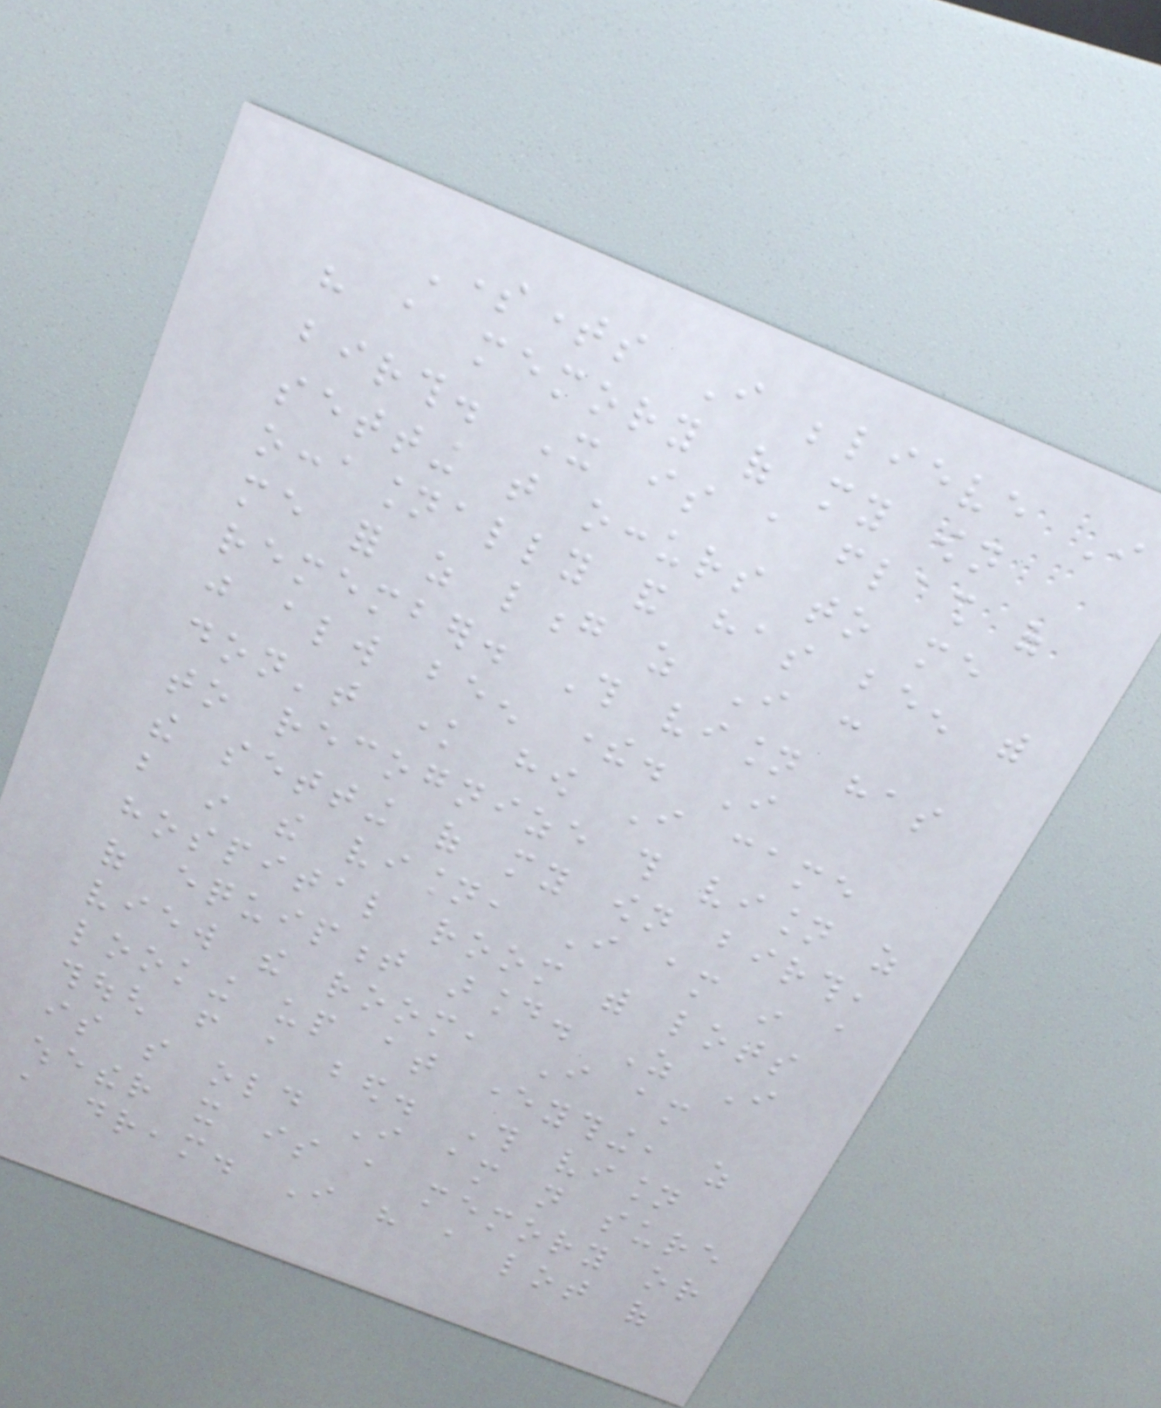Sometimes I believe I
have a memory of my own
birth. It is a flash of
setting that occurs to me
occasionally and has been with
me for as long as I can
remember. This vision has
just always been there. I
don't know how I came
to recognize this vision as
the setting of my own birth,
but in the vision, I am in a
hospital room with lots
of equipment around. As I
view the room, I am
looking up at everything, as
though from a bed. This vision
is so old I am not sure
whether it is a memory or
a dream. I have a lot of
